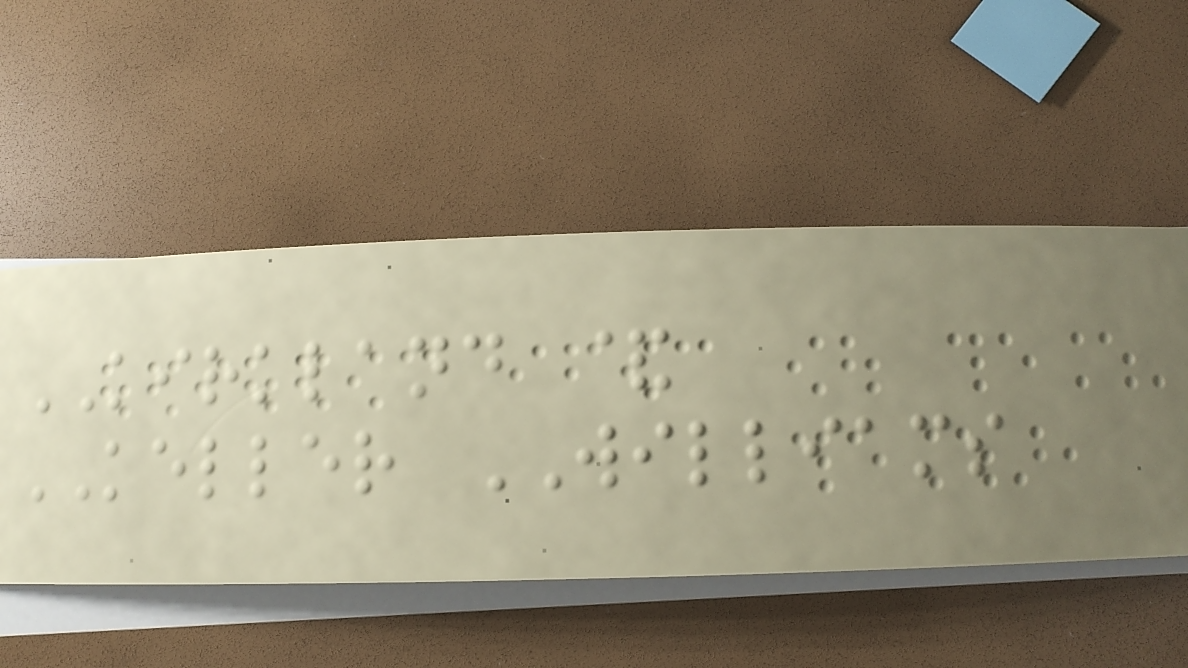KIRKLAND &
KELLER WILLIAMS
